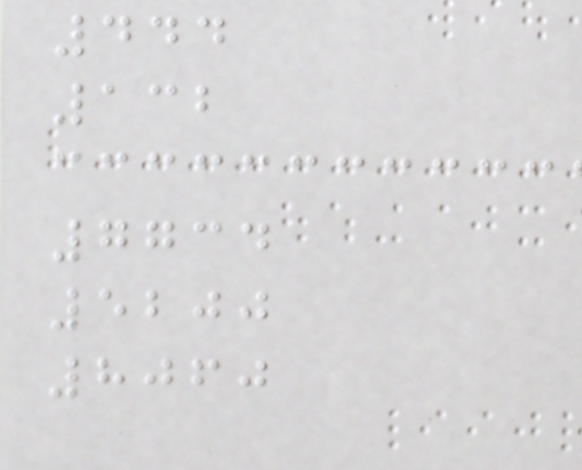444
132
7734
5200
8060
